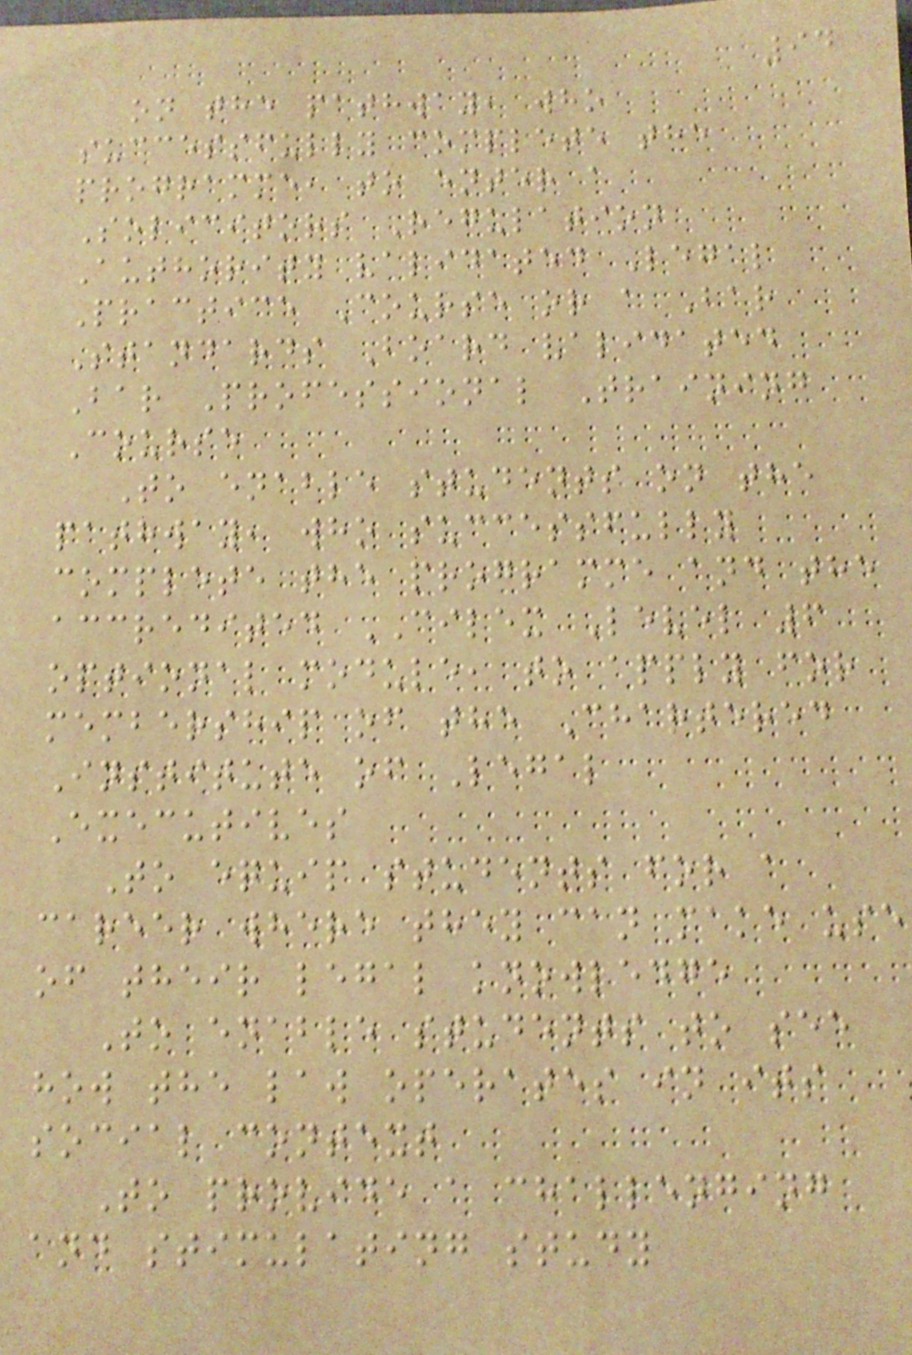94
on the pathway, who
successfully complete the
programme, to enter a
Solicitors Regulation
Authority validated Legal
Practice Course or a Bar
Standards Board validated
Bar Professional Training
Course
To enable students on the
pathway, who successfully
complete the programme and the
accredited CILEX Level 6
optional module, to apply for
membership of the Chartered
Institute of Legal
Executives
To equip students for a
career where they can make use
of their legal knowledge
To enable students to see
how the law operates in its
social context
To provide a challenging
and stimulating study
